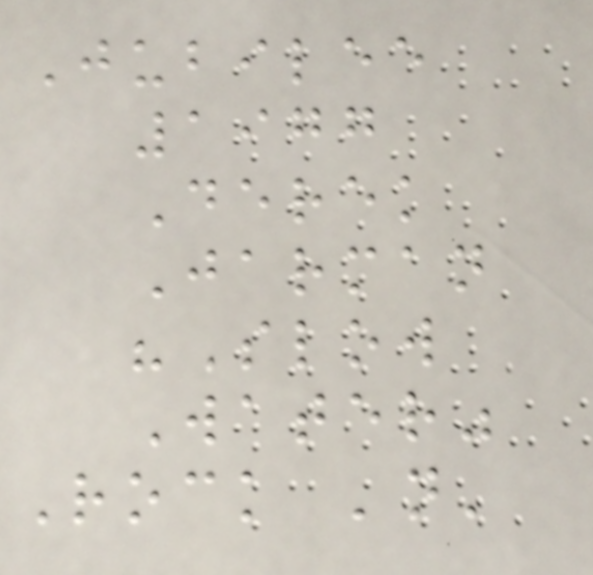Jubilee
1977
Derek
Jarman
"Slow
Water"
Rock 'n'
